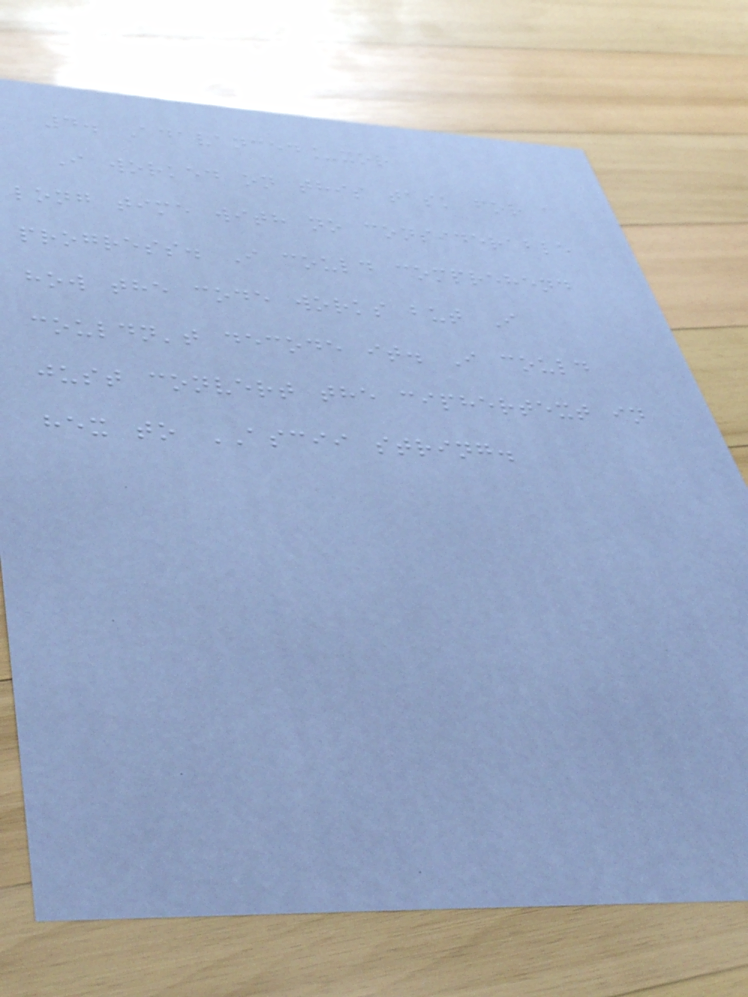4. Adavanced_xor
I worked on this task for a
long time with no considerable
progress. I could comprehend
how the code works but I
couldn't decode it. I could
just convert the ciphertext in
hex to ASCII string.
